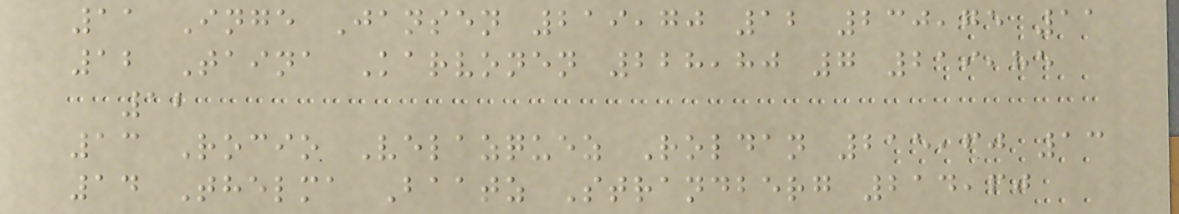11 Inge Jansen 219,70 12 230,75 11
12 Taina Karvonen 228,80 7 219,85
12
13 Rocio Velazquez Roldan 215,60 13
14 Thelma Baatz Strandberg 214,60
